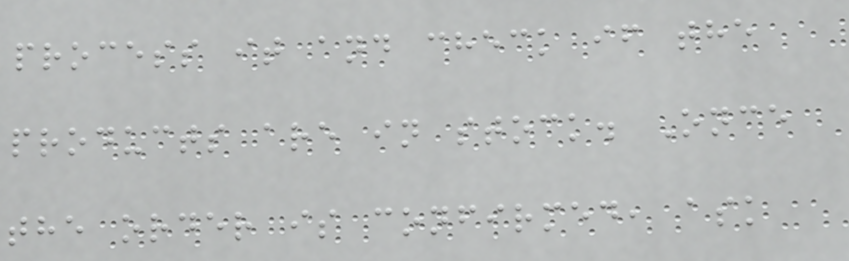process it and check if the
products are in stock. Once
the order is confirmed, ask
